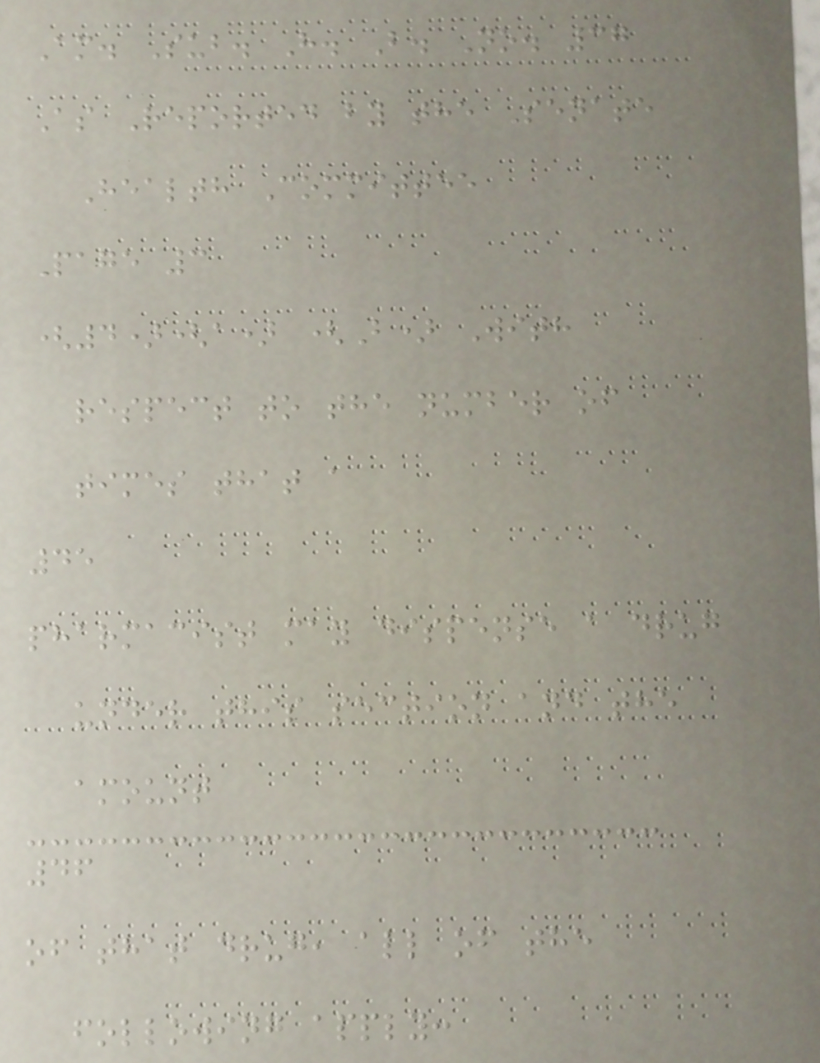Am. Sub. H. B. No. 37
As Reported by the Senate
Health Committee
Page 3
(4)(a) (B) With
respect to the number of
times that a
45
pharmacist may dispense a drug
under this section and the
amount
46
of that drug, all of the
following apply:
